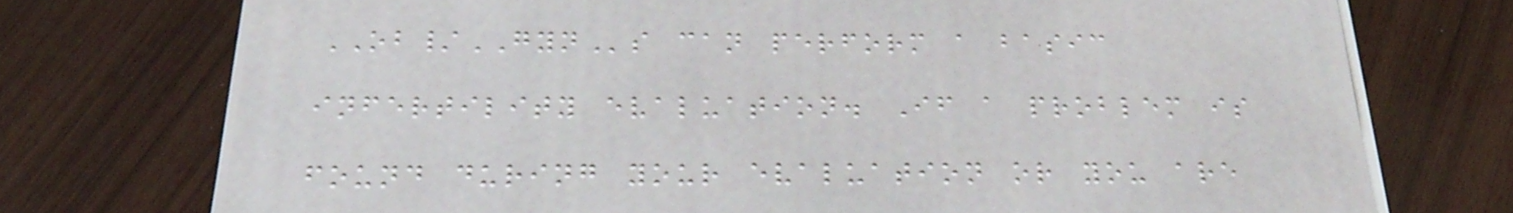OB/GYNs can perform a basic
infertility evaluation. If a problem is
found during your evaluation or you are
